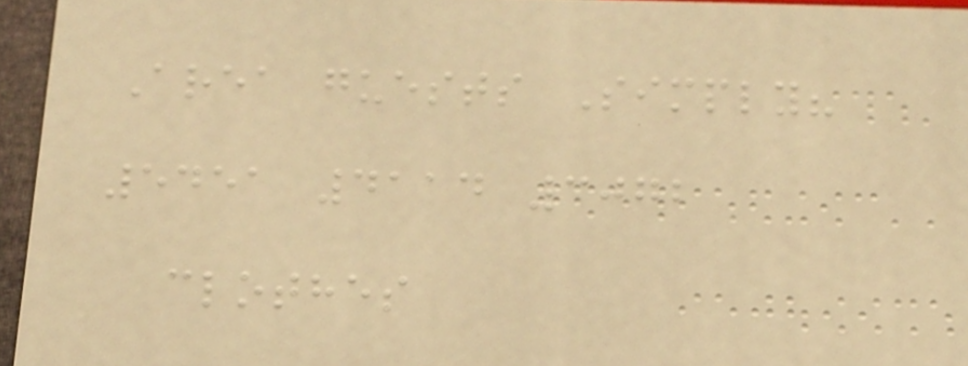Area guests Simply?
5451 4114 3072
clothes
